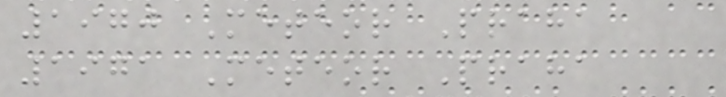1970 Meteor Praha
1971 Meteor Praha
